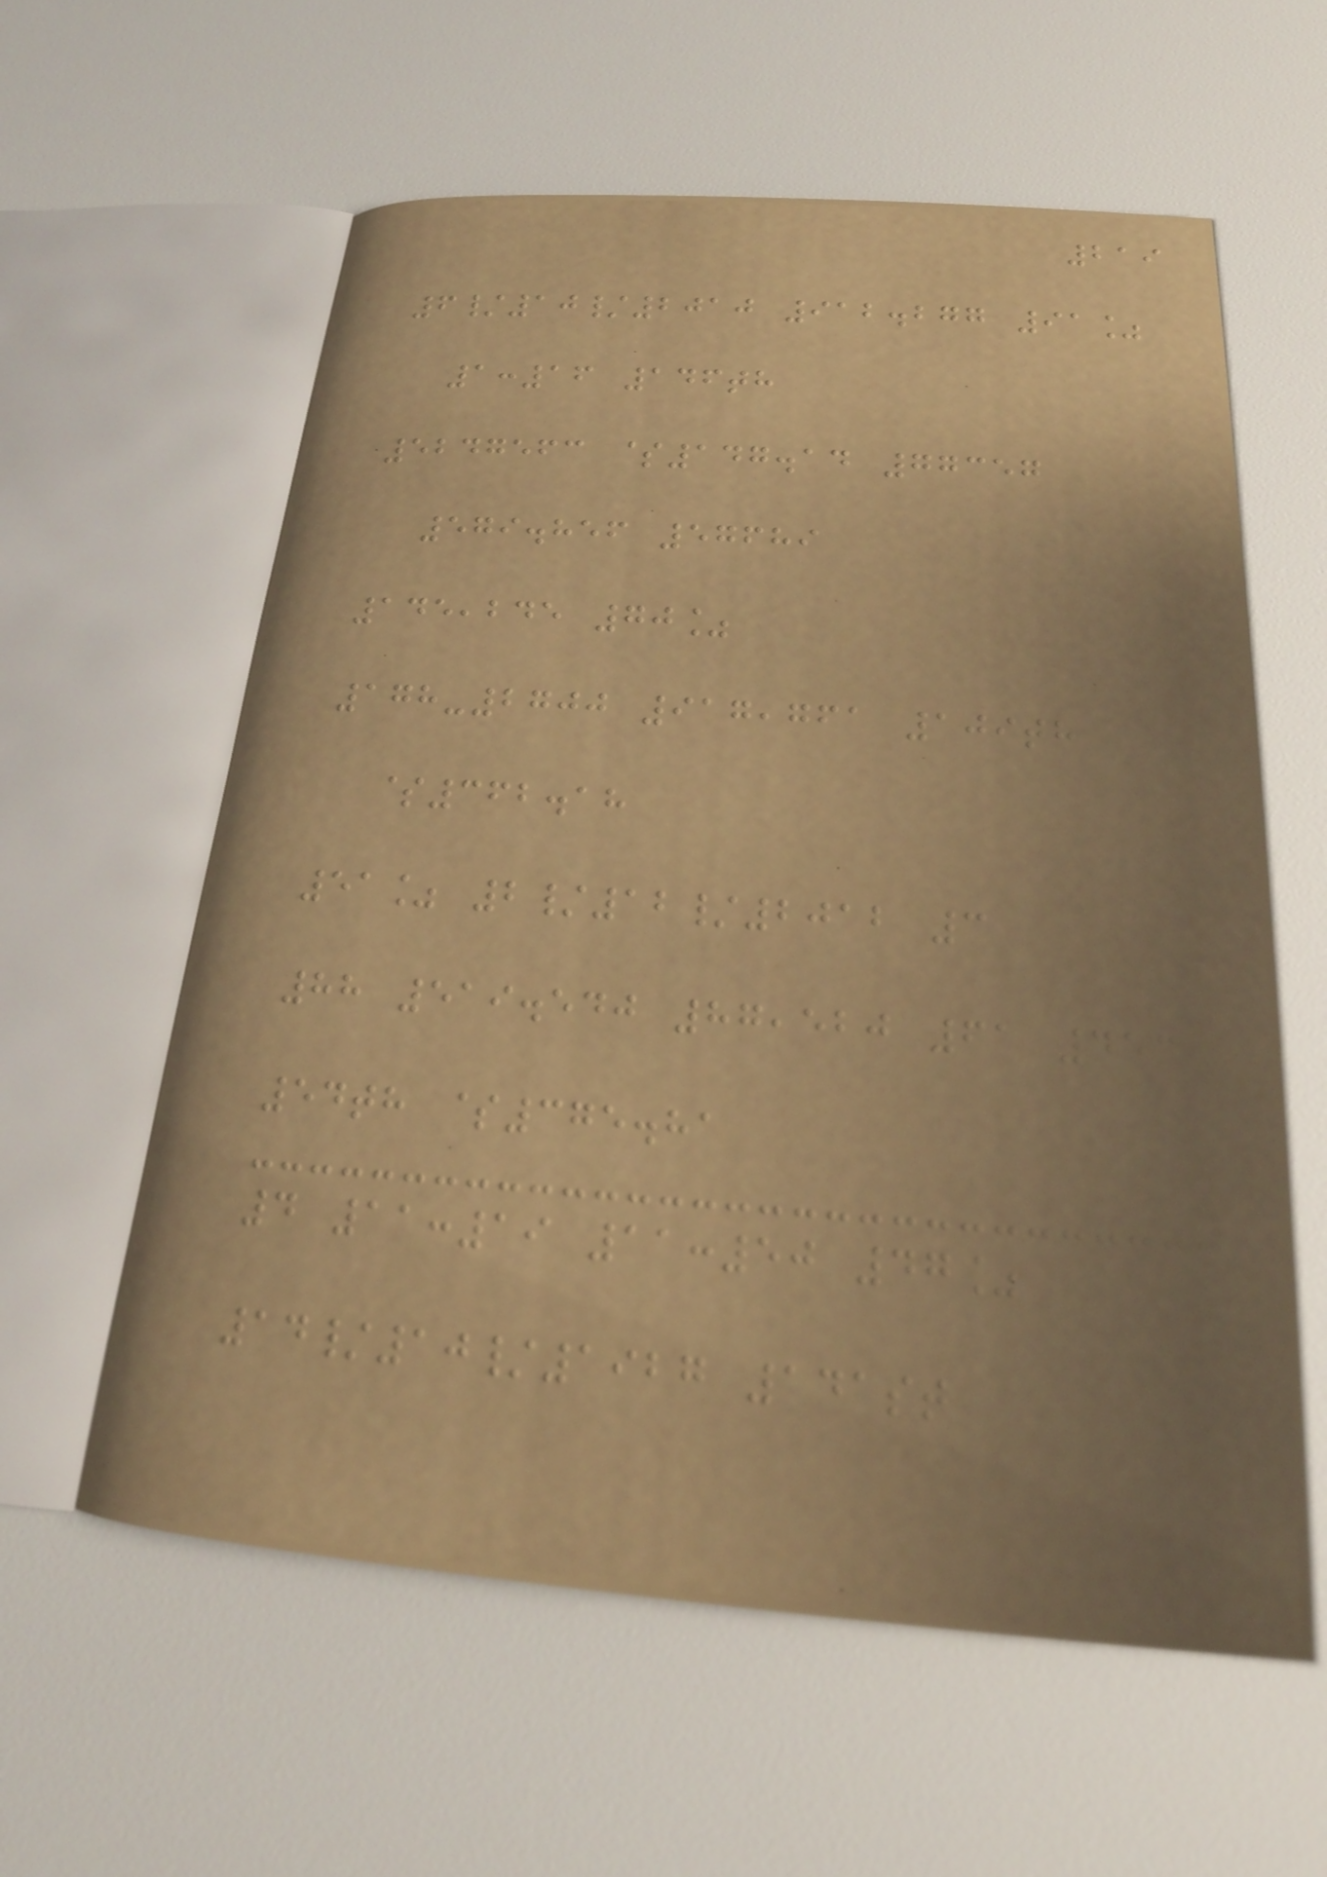219
6/10/2010 912.277 91%
1:16 146th
5247563 $147.14 77357
579.856 57689
145,245 70%
178-2700 917,761 109th
$362.18
51% 2/12/2012 3
88 519.540 87,520 61 453
54th $375.81
4 11:19 11:50 47%
14/10/1927 141st
